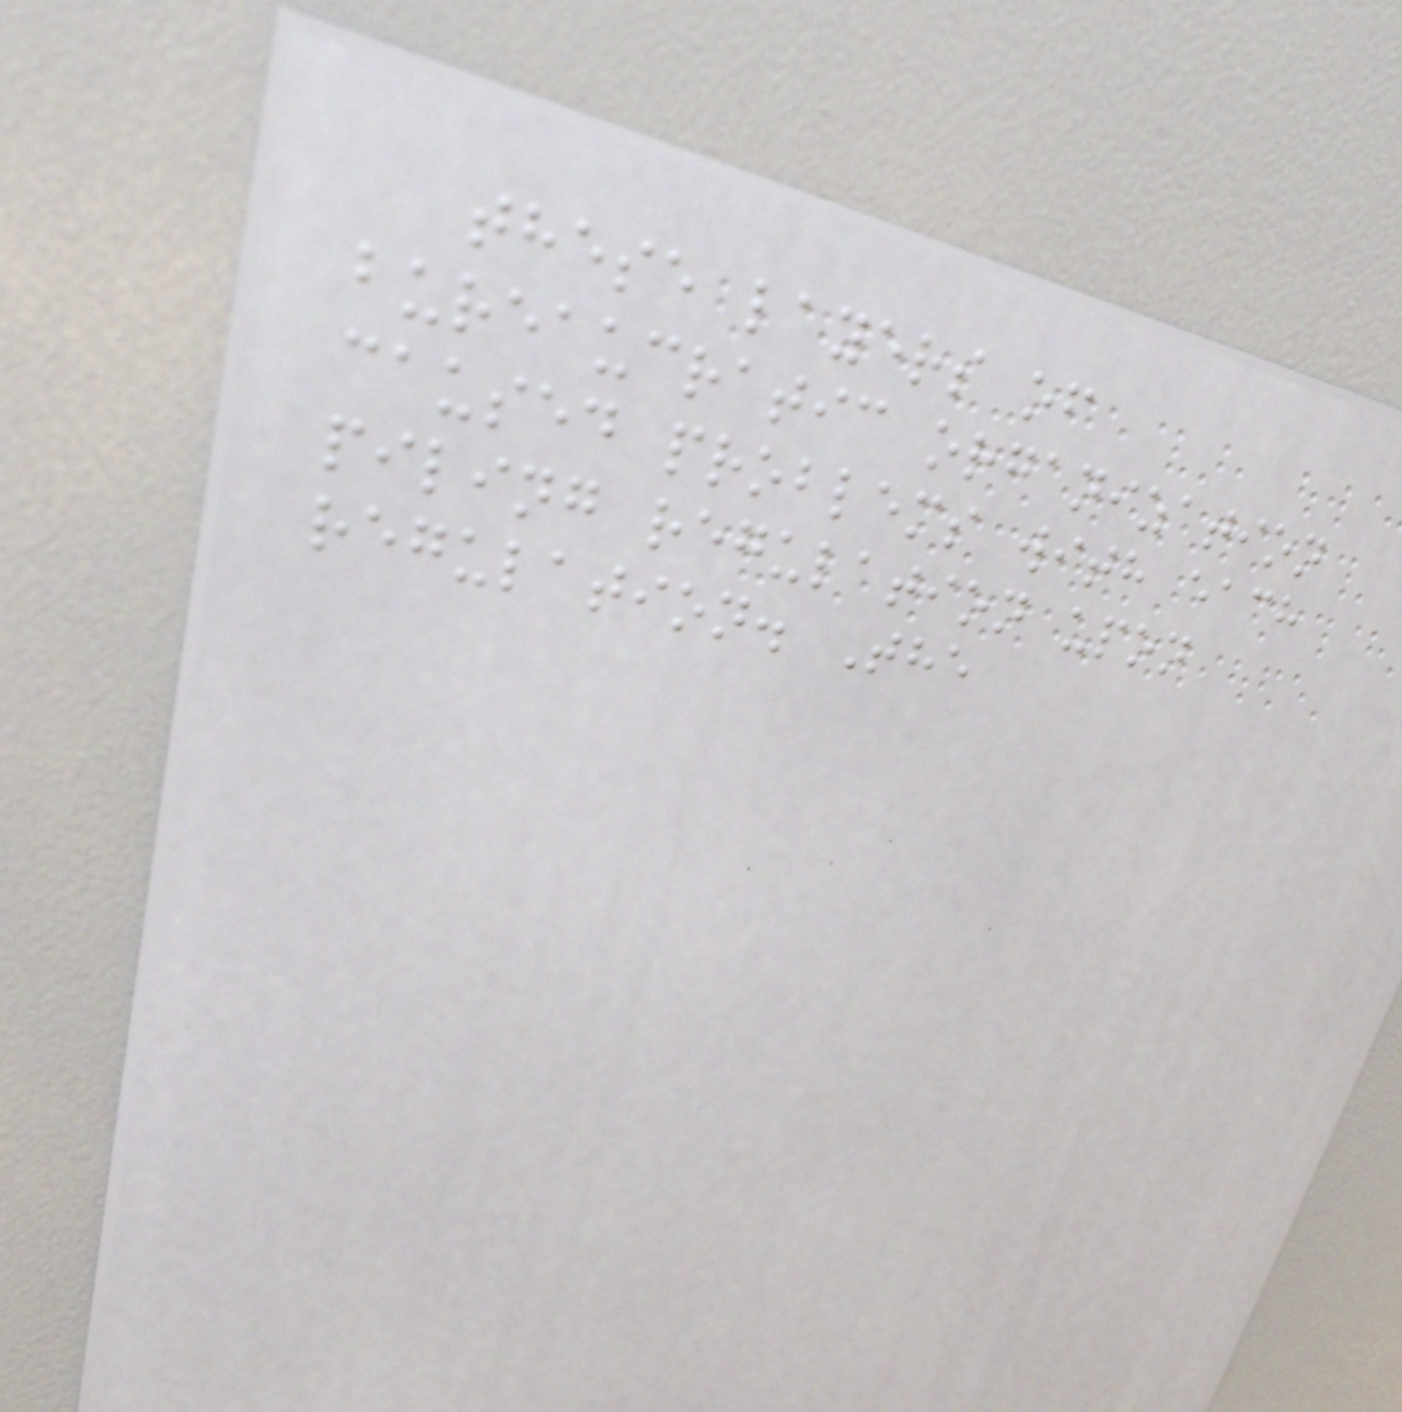these layers of
bureaucratic organization
caused problems with each
piling regulation upon
regulation. The
